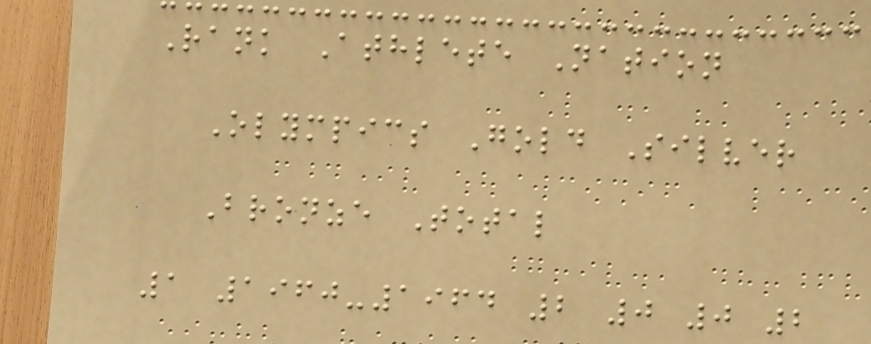Rank Athlete Nation
Olympics Gold Silver
Bronze Total
1 1960-1964 2 0 0 2
